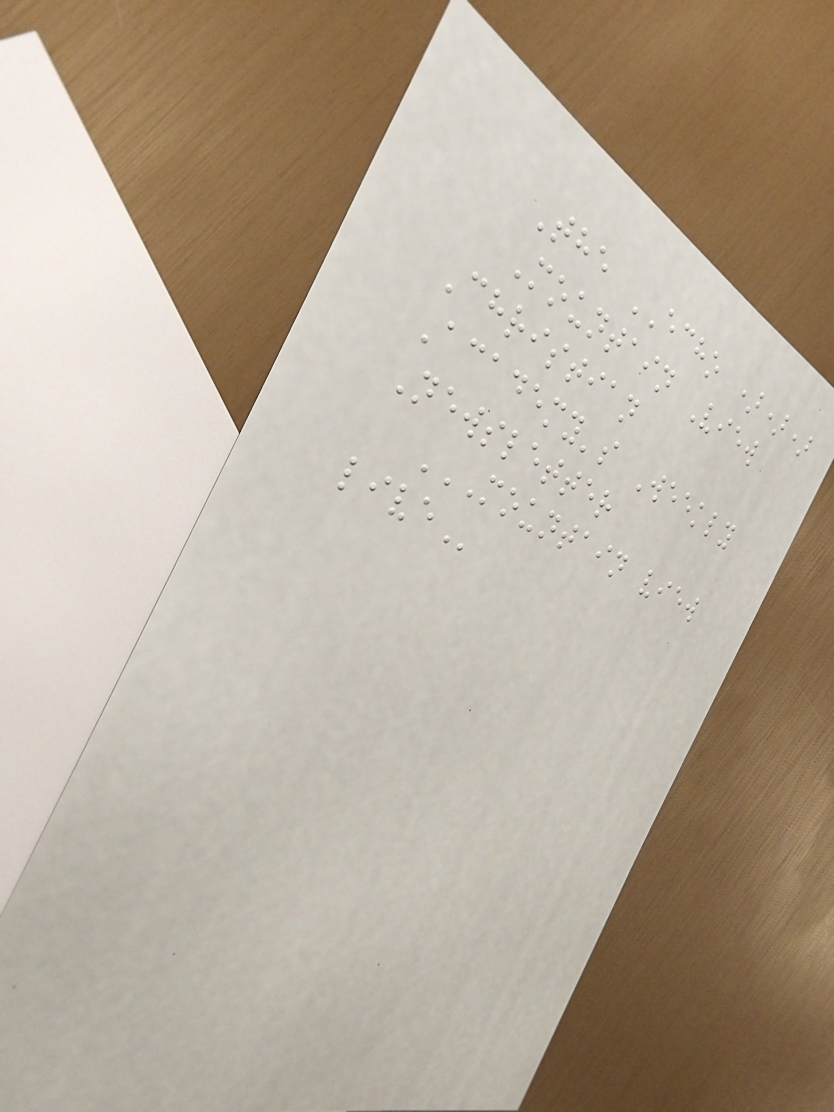The ECHO )))
Mountain View
Christian
Academy's Weekly
Newsletter
MOUNTAIN VIEW
LIVE
